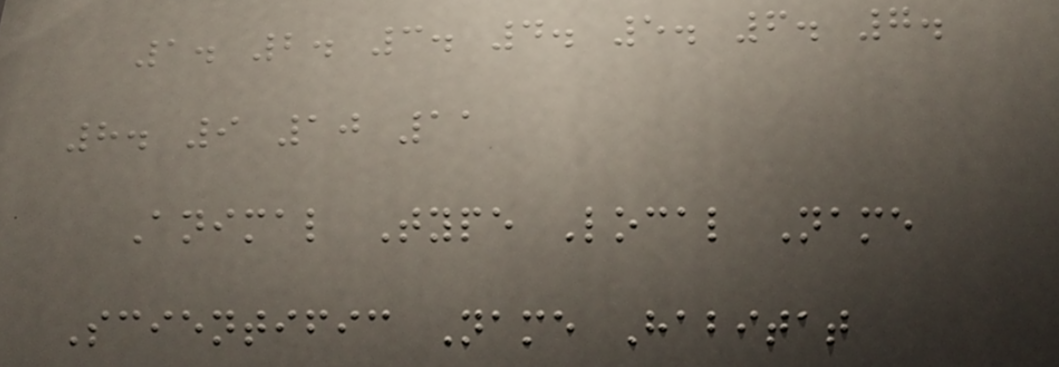1. 2. 3. 4. 5. 6. 7.
8. 9 10 11
Animal Type Local Name
Scientific Name Habitat
